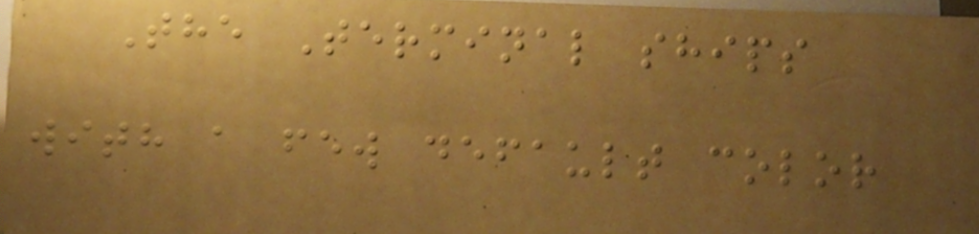The Terminal ships
with a few default color
